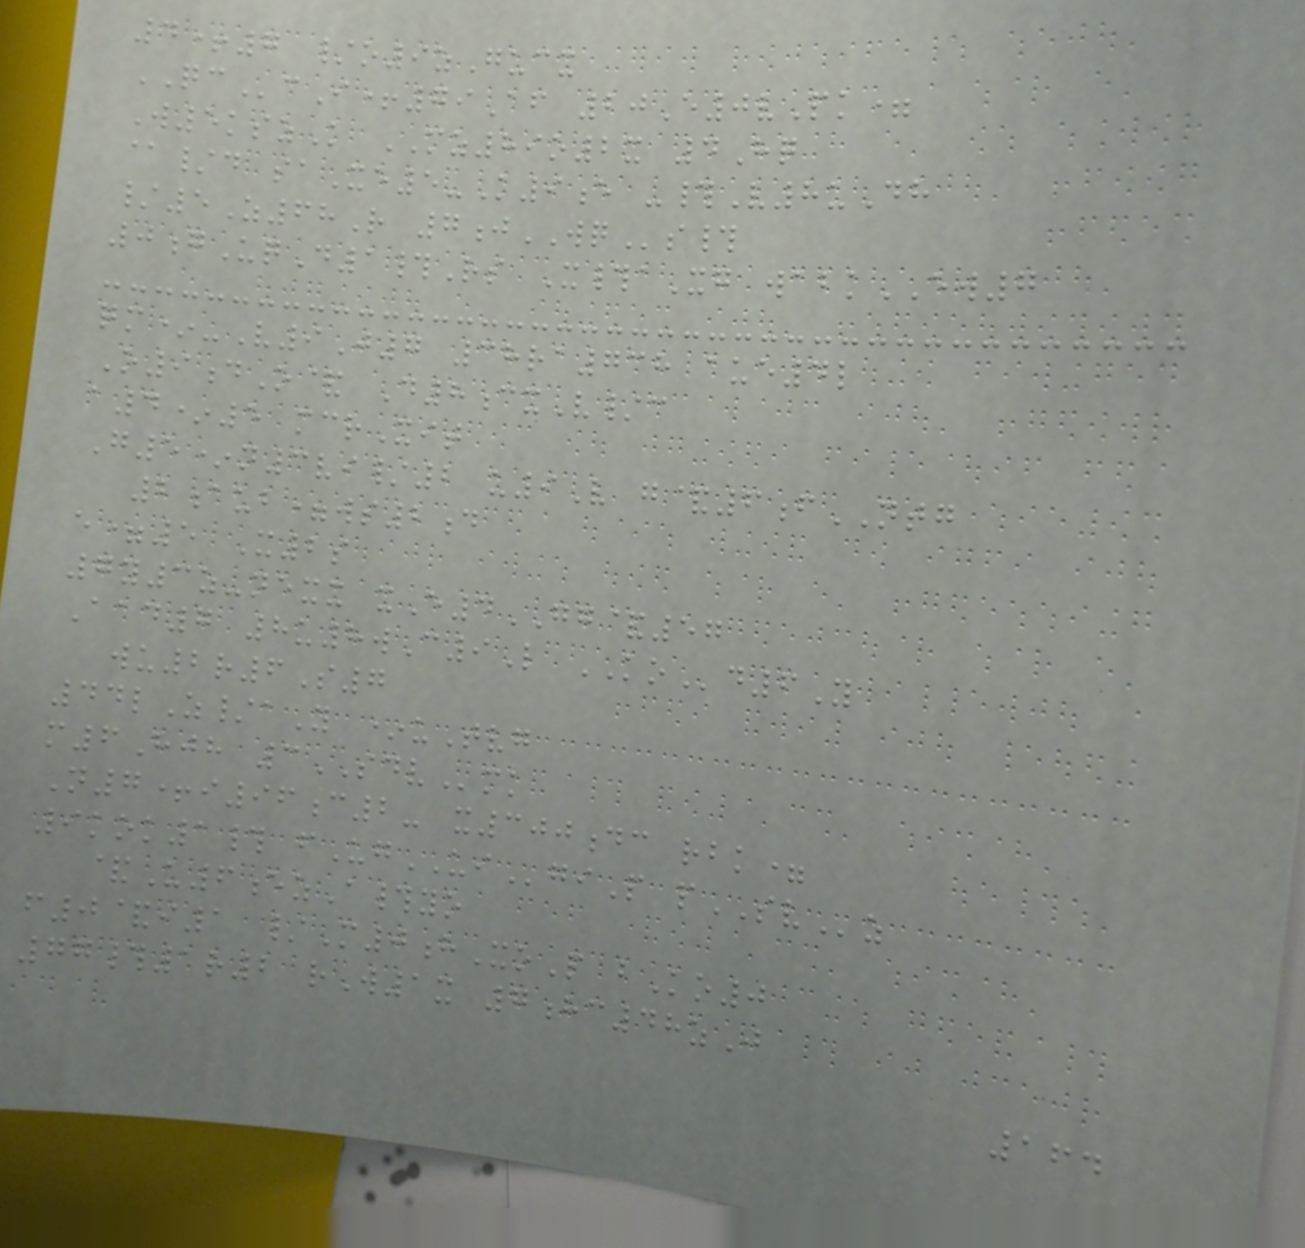4+7 /o9zGucx
QCcI+79Af 20E0vPk=
W5kszK MZ89o2x 4Hq
@/d saXe5-K9e -#V8uDh
/5Z68R 7jWQs#
0gUqD1#Rs X#aXg wabkEW7
qm*-V9J7 38ra738 aue4l
O9dO& D8cxV/c
a4*5 mcrXit
G5*n3vi/2 u9V g&6fNTG
2aub=ws2d
e=5 X2s
7y3z-nexx xE4GG&57
Aad7 8u8wC9L KOd6Y
wu2r6S7
44lZ/aY *uTvg
m6Hjh 3SDVmk
N7+i96c2- x300dc rbk=
9kok1# fUgUIgiP pSVz
&U6ezA#yo
f0&i1 /M0hXoP bKo0
77#1r2 rW1x 7hc48zJ
164
